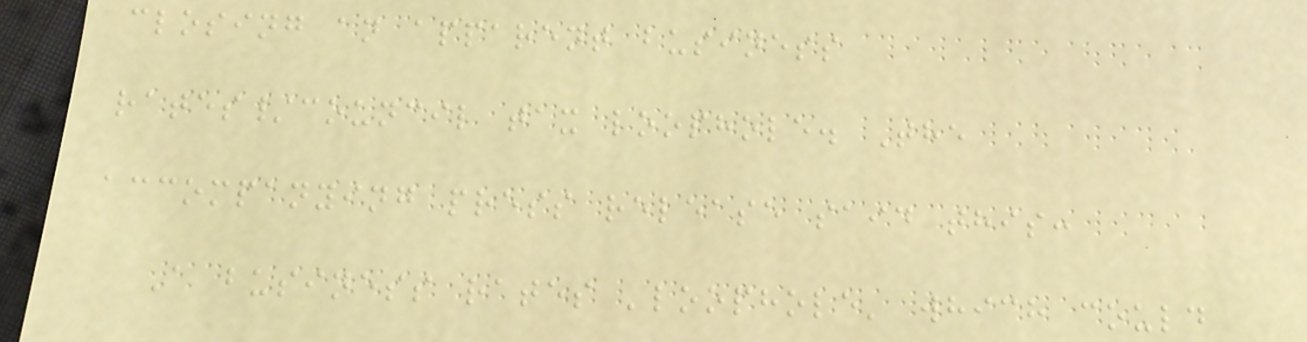closing an apparent business
rates/council tax loophole. The
accompanying press release said this:
A business rates 'loophole' which could
